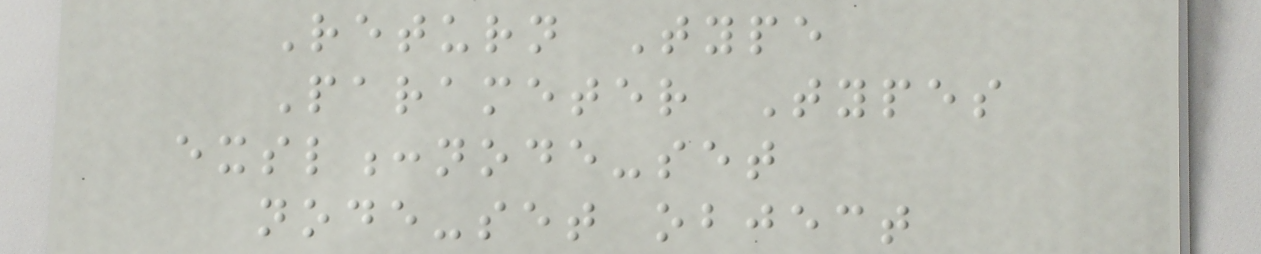Return Type
Parameter Types
exsl:node-set
node-set object
